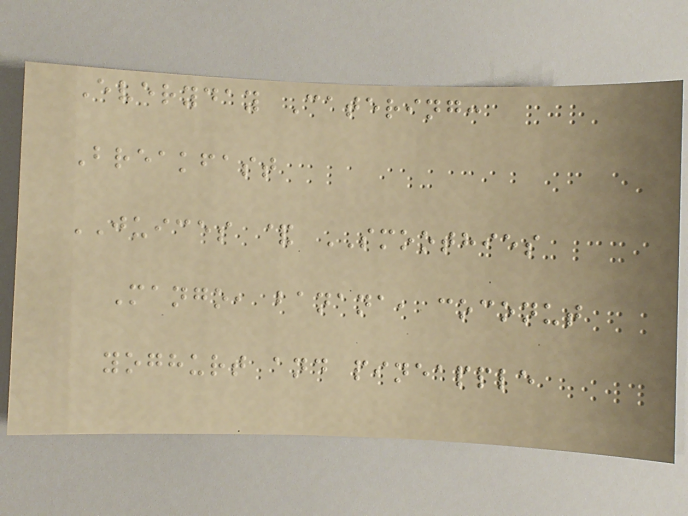Everyday Catering:
Breakfast
JUICES & SMOOTHIES
Mango, banana, coconut
yoghurt and pineapple
